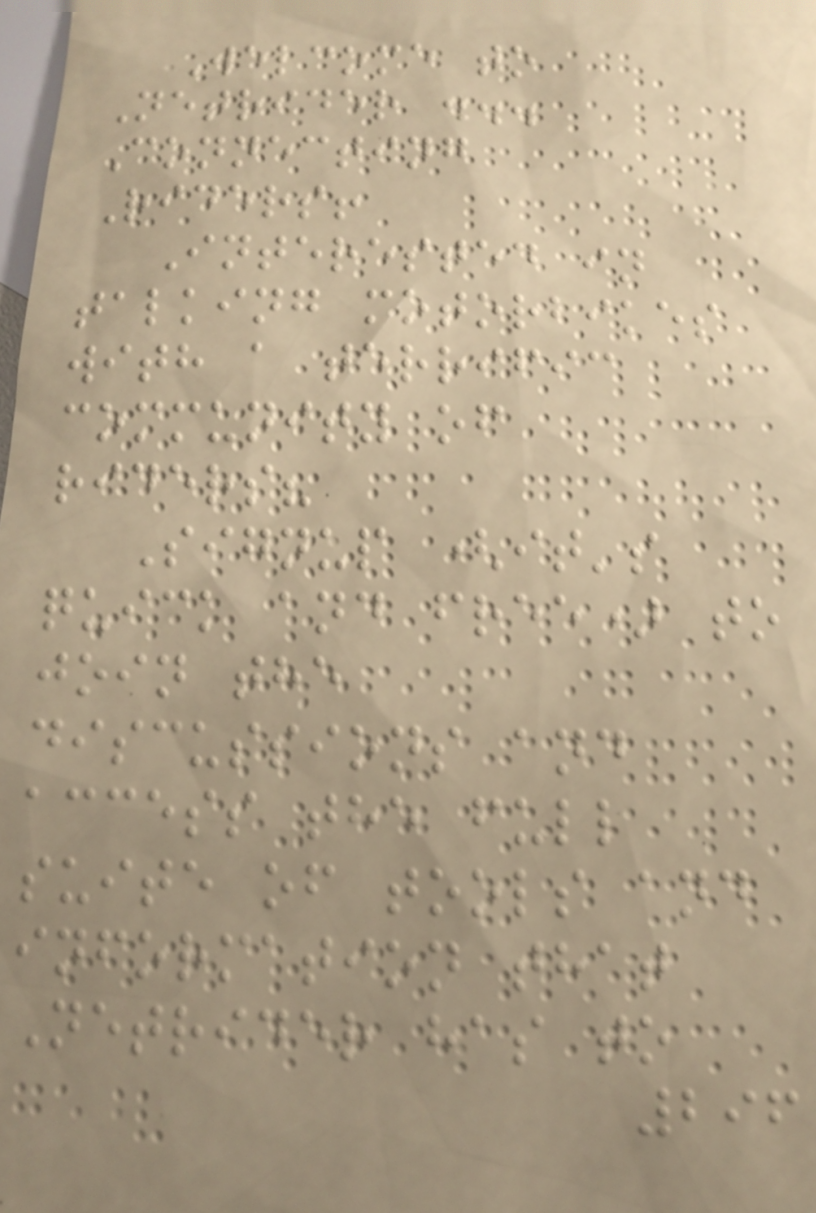Welcome to
Netrider ...
Connecting
Riders!
Interested in
talking motorbikes
with a terrific
community of
riders?
Signup (it's
quick and free) to
join the
discussions and
access the full
suite of tools and
information that
Netrider has to
296
